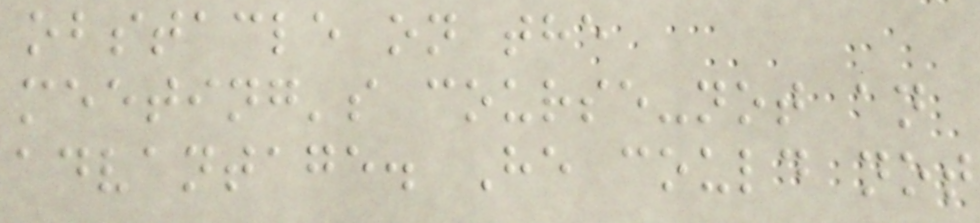obstacle on the
meeting's course-not an
advantage. He could not
